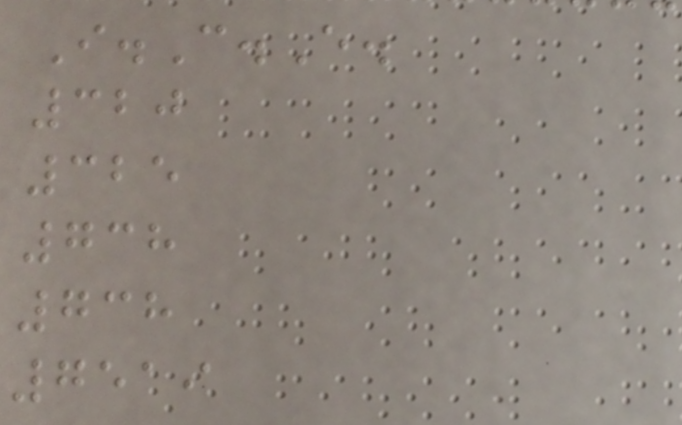I.C.E.
320
325
738
738
7519
